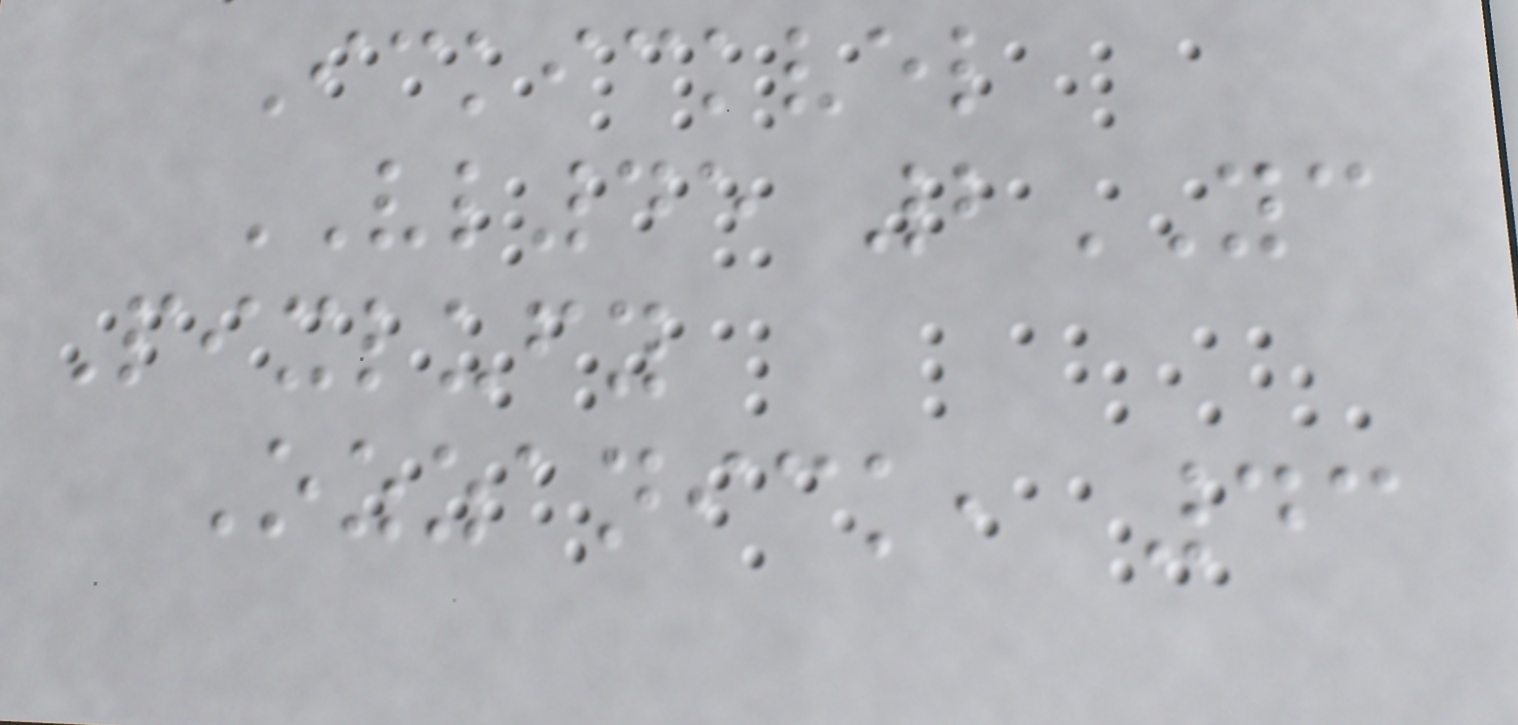Ickickvel
VL45 2YC
Pixlufy
Ozzanick, 43
